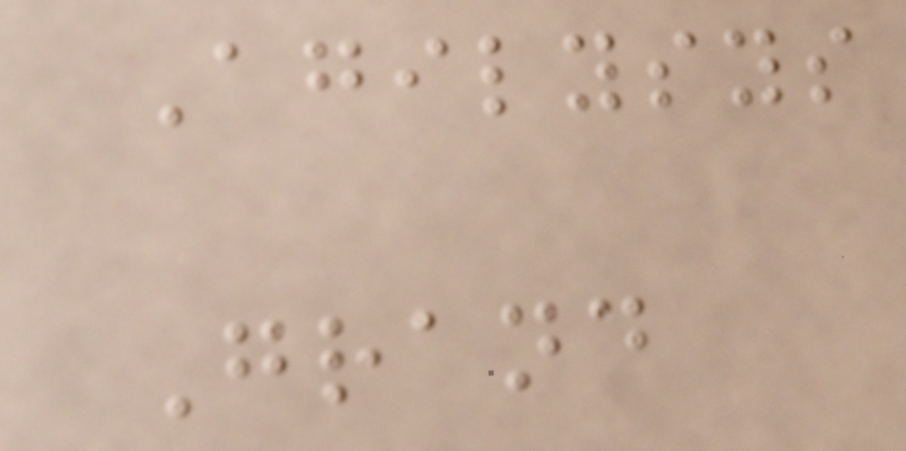Agilysys
Grand
